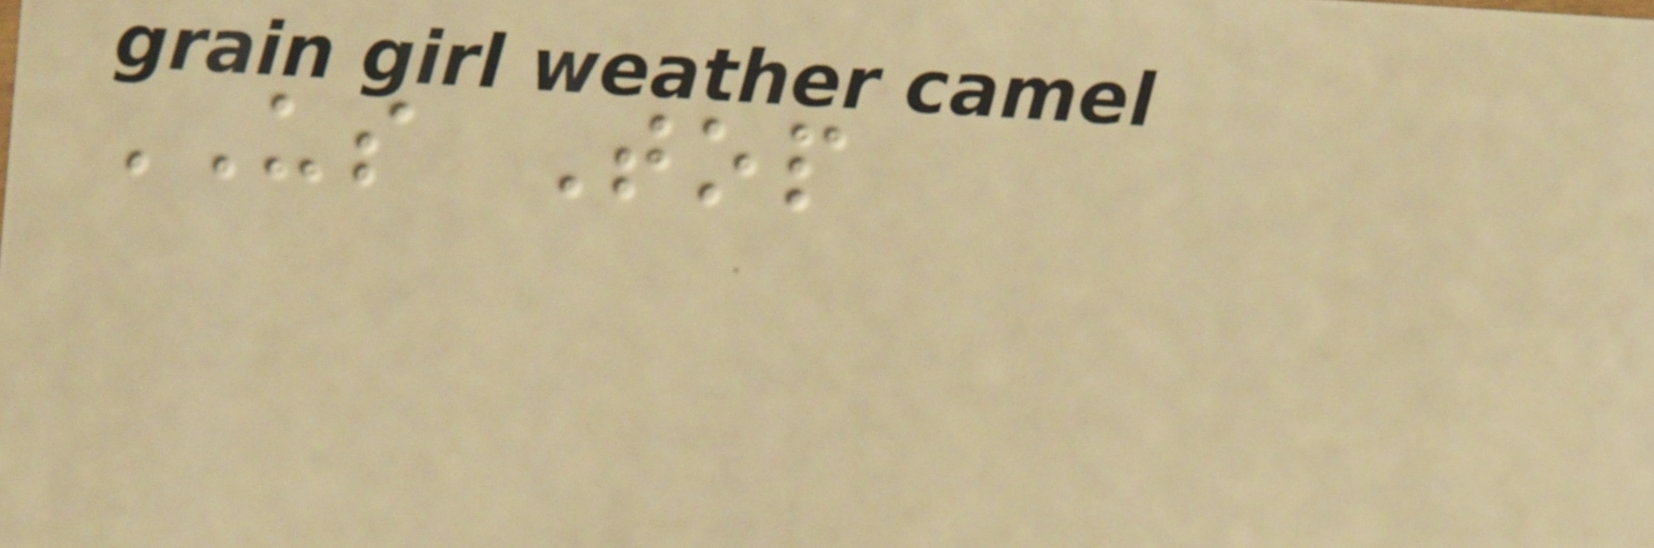US Top
